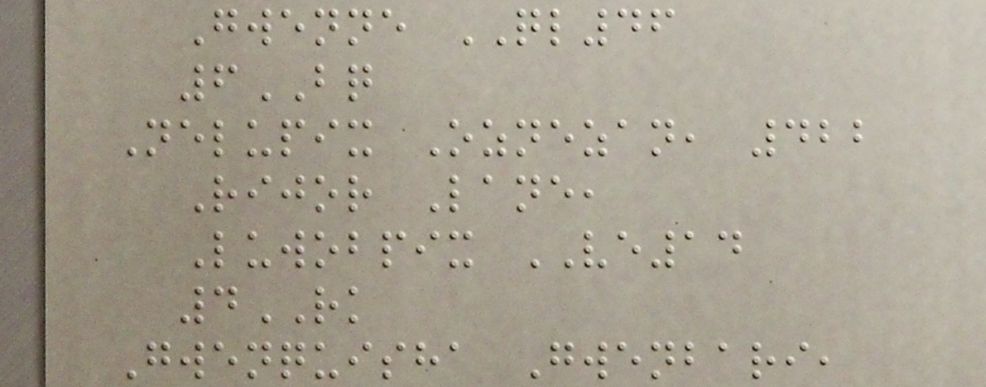Gwenne QL46
6BQ
Nelupix Oznezan, 422
Rijor Lane,
Luwobpix VE14
4RK
Gwenquisha Gwenbari,
